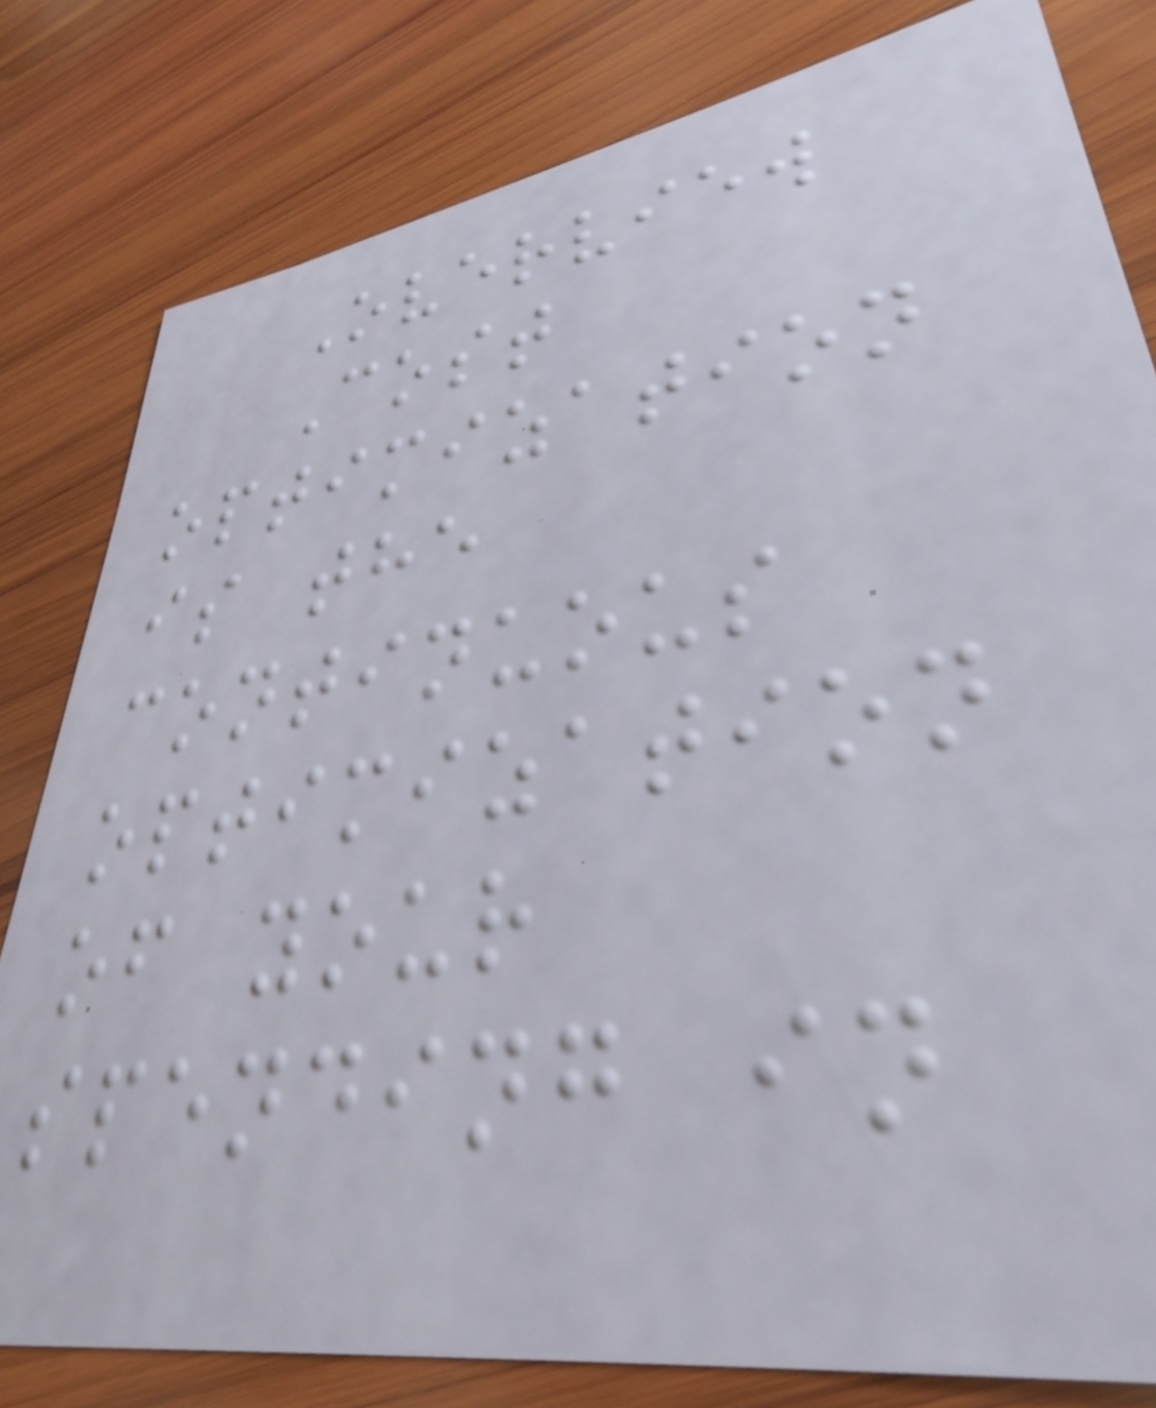Overview
Cost
optimization
is the
continuous
optimization
of your
spending in
